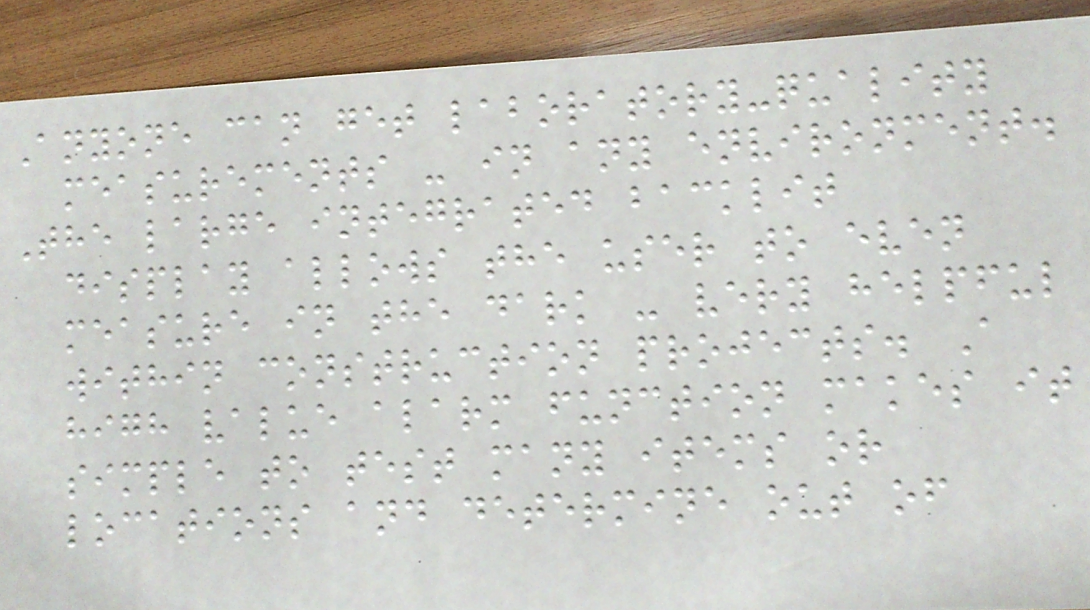Anyone can get laboratory-quality
measurements - in any environment.
The large integrated backlit
display allows the user to even
measure in the dark - very helpful
within construction projects. A
high value alarm function makes it
simple to test many items or
locations and determine out of
